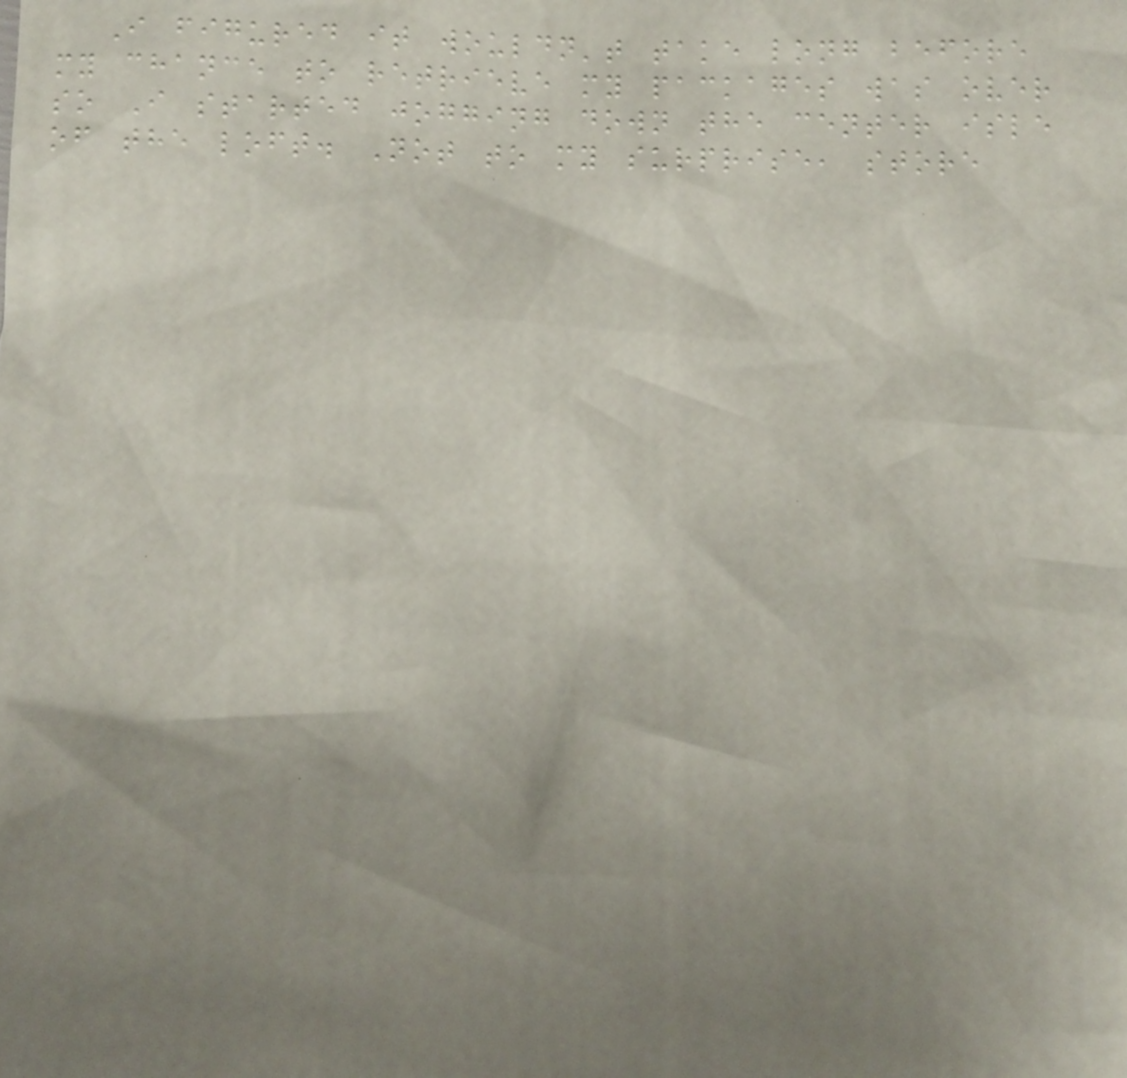I figured it wouldn't take long before
my chance to retrieve my packages was over
so I started jogging down the center isle
of the loft. Not to my surprise, store
